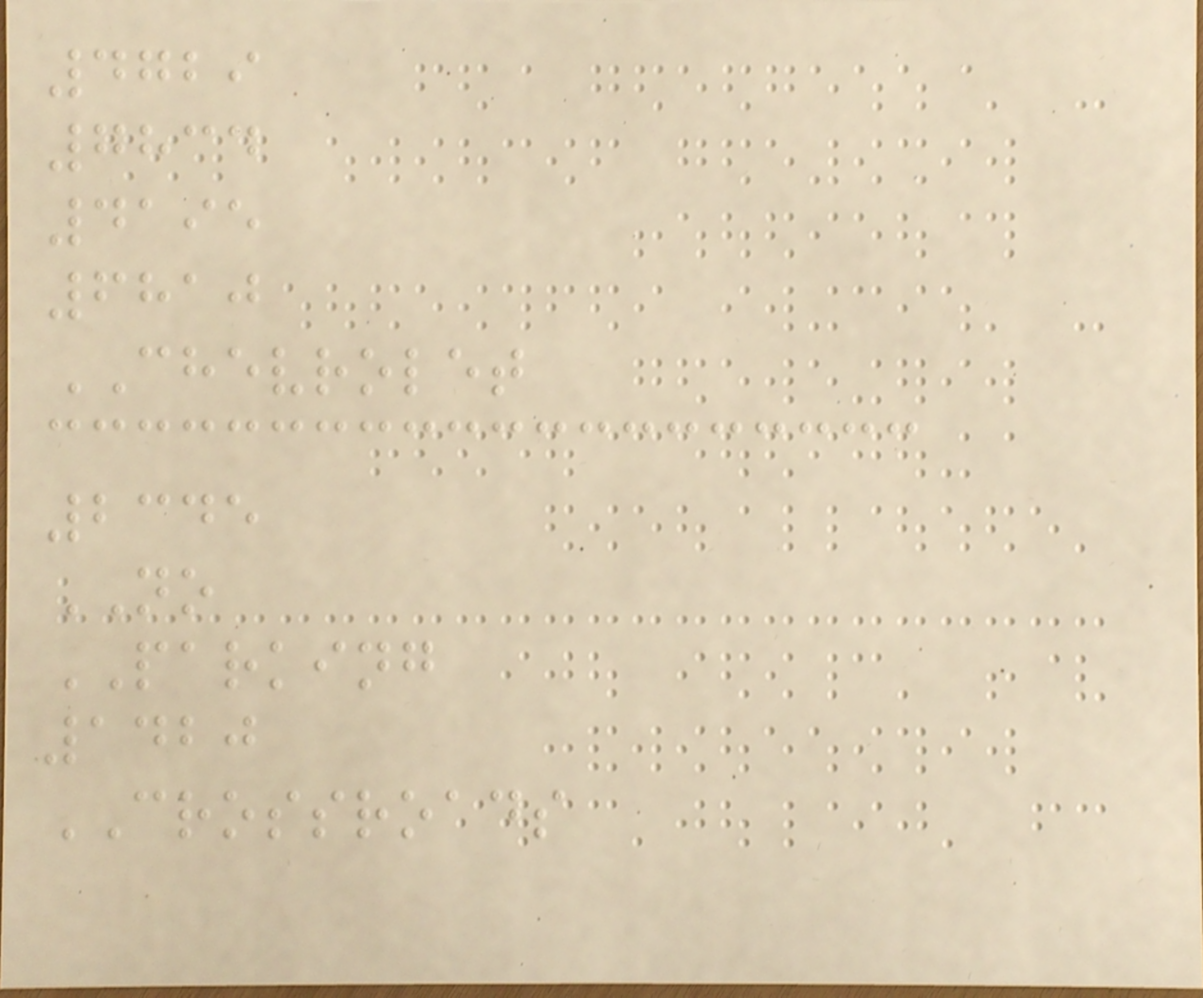4729
7834
4195
6810
CHEVROLET
2345
NO
PARKING
1420
CROSSROADS
